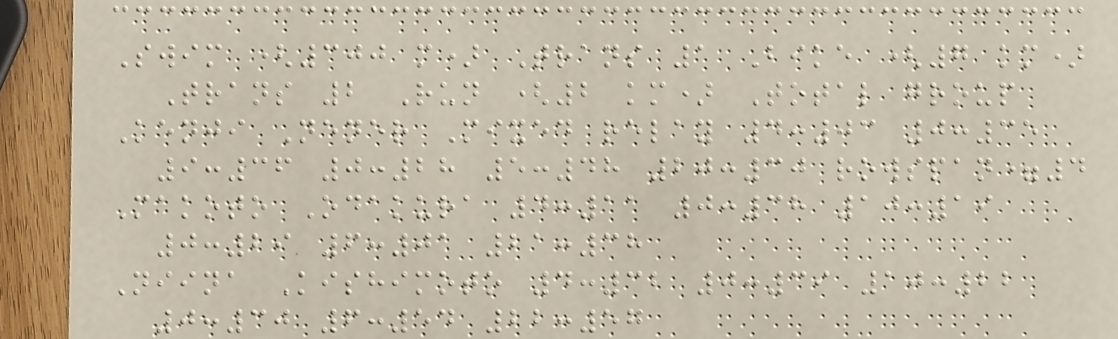Swim (300 m) Trans 1 Bike (7 km)
Trans 2 Run (2 km) Total group
Kenji Nener Mixed relay 4:03 0:35
9:36 0:28 5:48 20:30 rowspan=4
Makoto Odakura 4:11 0:38 10:19
0:29 6:01 21:38
Niina Kishimoto 4:32 0:39 10:22
0:30 6:54 22:57
